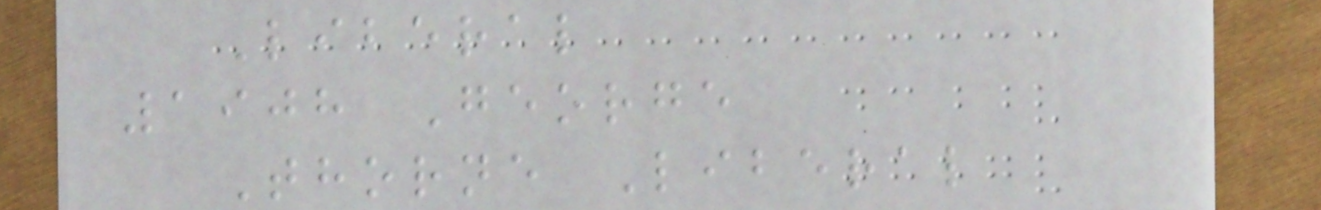Liberal
1908 George
Thorne Liberal
